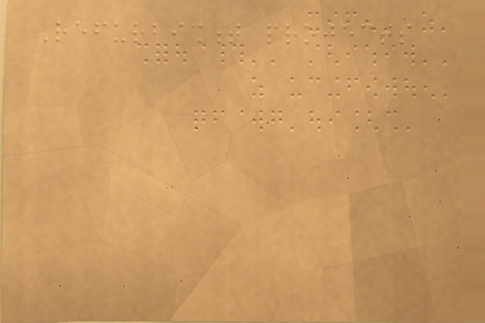Refurbishment projects
